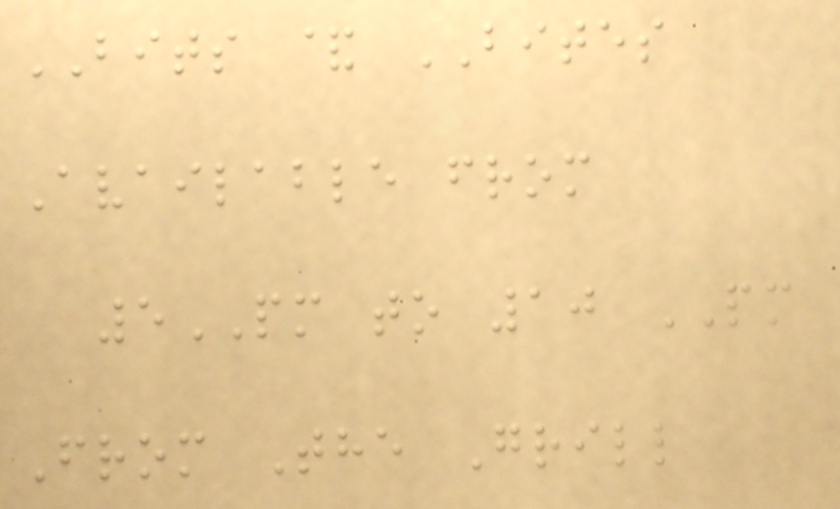BITS & BITES
Available from
5PM to 10 PM
From The Grill
